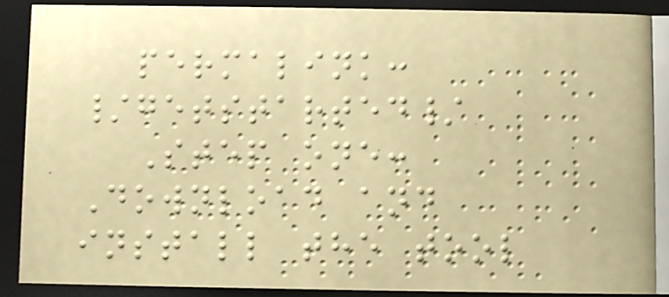permalink:
/getstarted/
Step one:
Download and
install the tool
